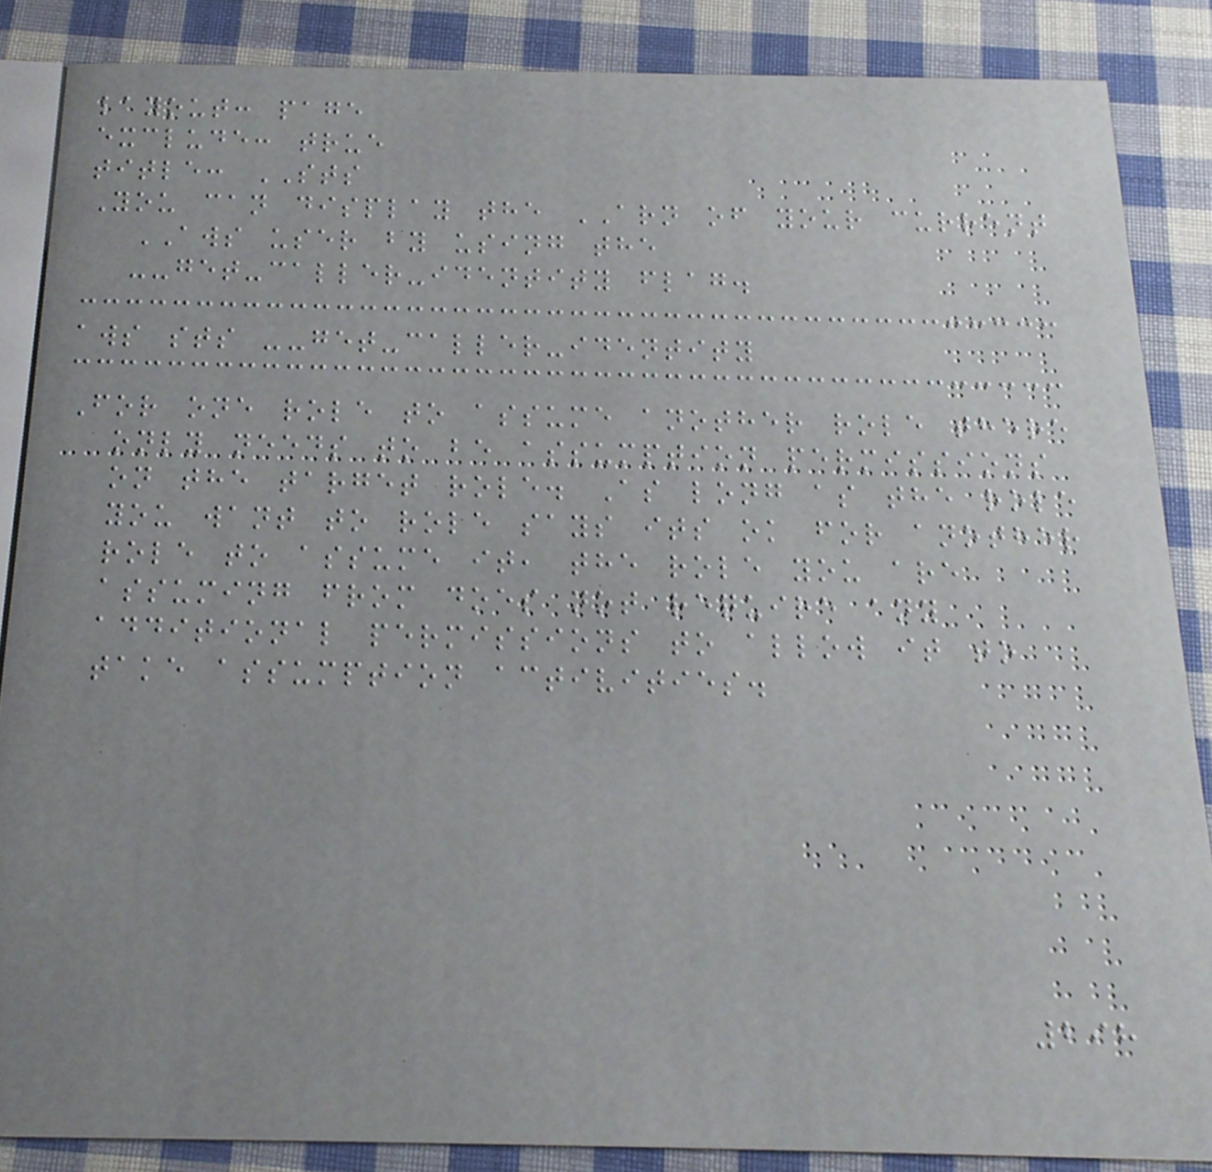layout: page
exclude: true
title: STS
You can display the ARN of your current
AWS user by using the
--get-caller-identity flag.
aws sts --get-caller-identity
For one role to assume another role there
only needs to be assumption permissions
on the target role. As long as the role
you want to role says its ok for another
role to assume it, the role you are
assuming from does not require any
additional permissions to allow it to
take assumption activities.
298
